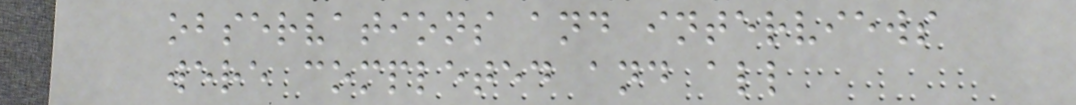observations and interviews
were completed and all
